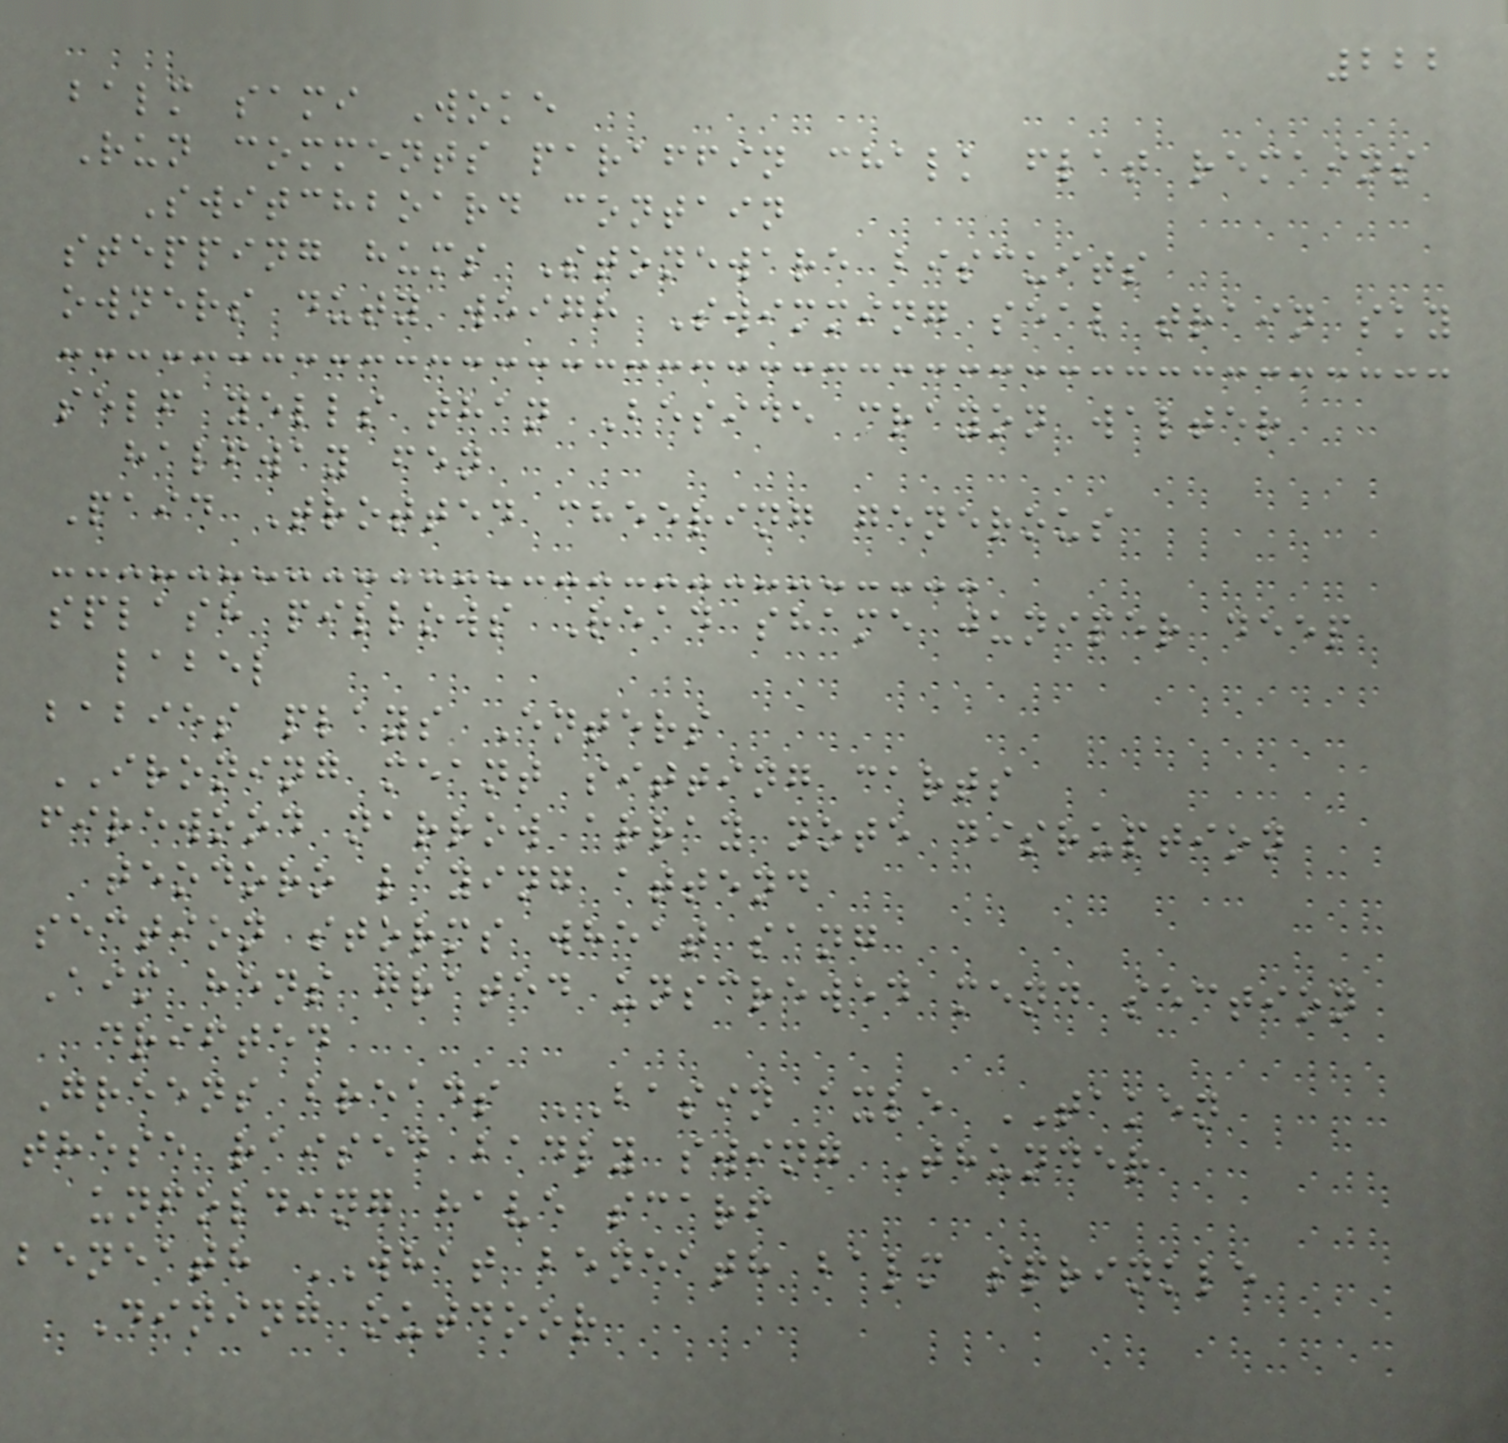222
balm sami Woke
Run comments paraffin chalk flat remains
Switchboard contain
stepping hums Stoneware biscuits
owners duty weigh Swimming seal train sky
self yells than Beside crayon walter
halfway fen
Paid Trotted cheering generous
splash pillows Read shame juniper deep
label
babies plays Enters
IRONING meant sitting carts
firewood narrow array note disruption
teodoro laying attend
section storms wheat sang
Aim hens grated unscrewed mend section
drifted
Greens breads BASIN axle TAKEN
these raised badly swing Thunder
unfolding have scarf
beneath WHAT beneath balm sprinkle
Dining outdoor
